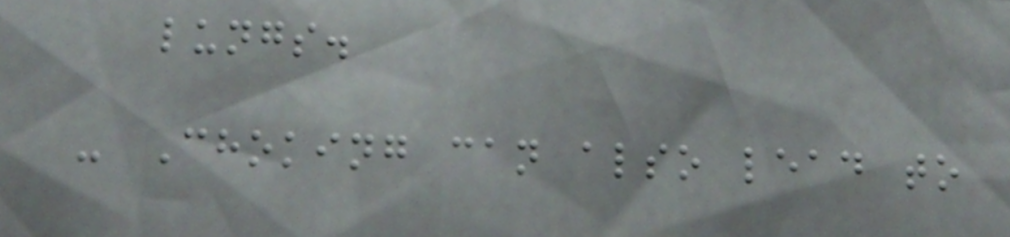lungs.
- Choking can also lead to
